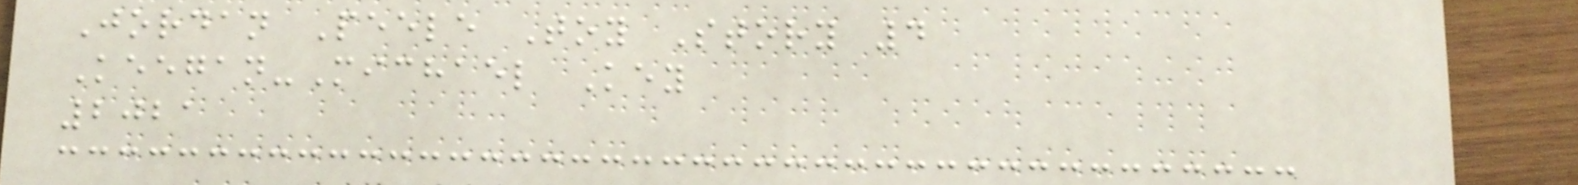Jordan Peele Toy Story 4
Keegan-Michael Key
2021
